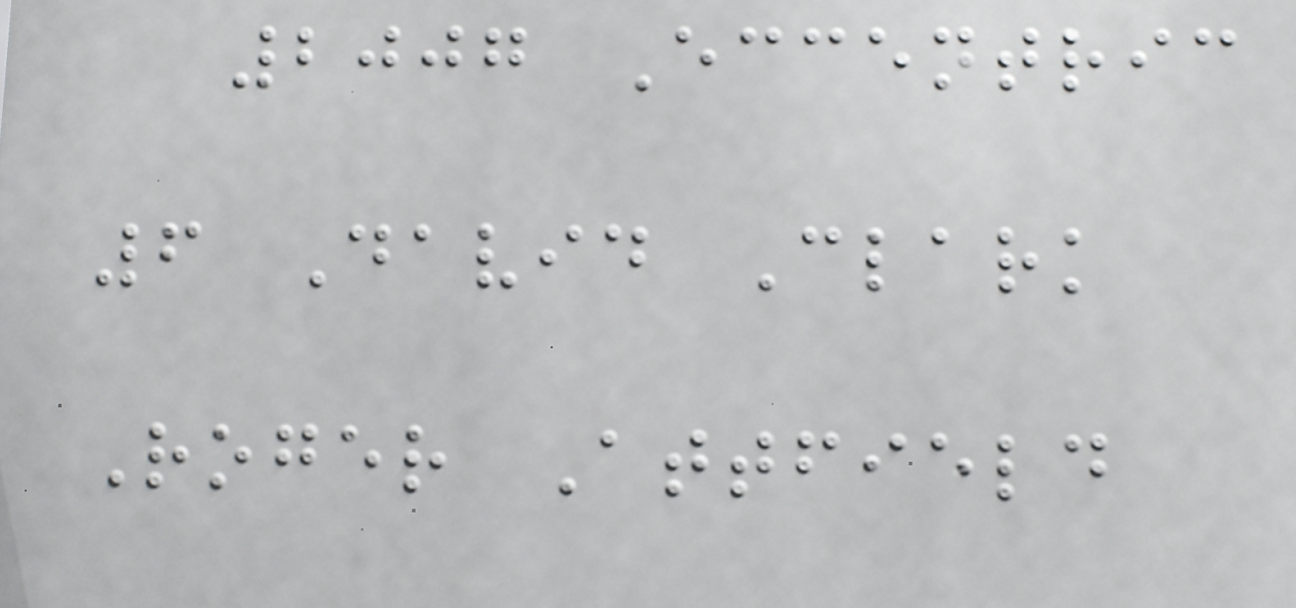2007 Eccentric
6 David Clark
Roger Attfield
